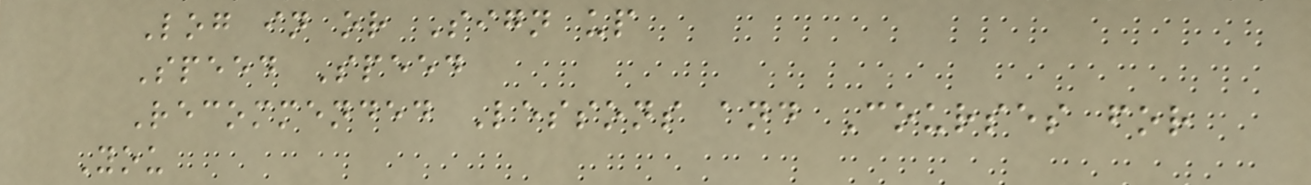Log in or Sign up
Speed Speed
Recommended Lessons and Courses for
You
